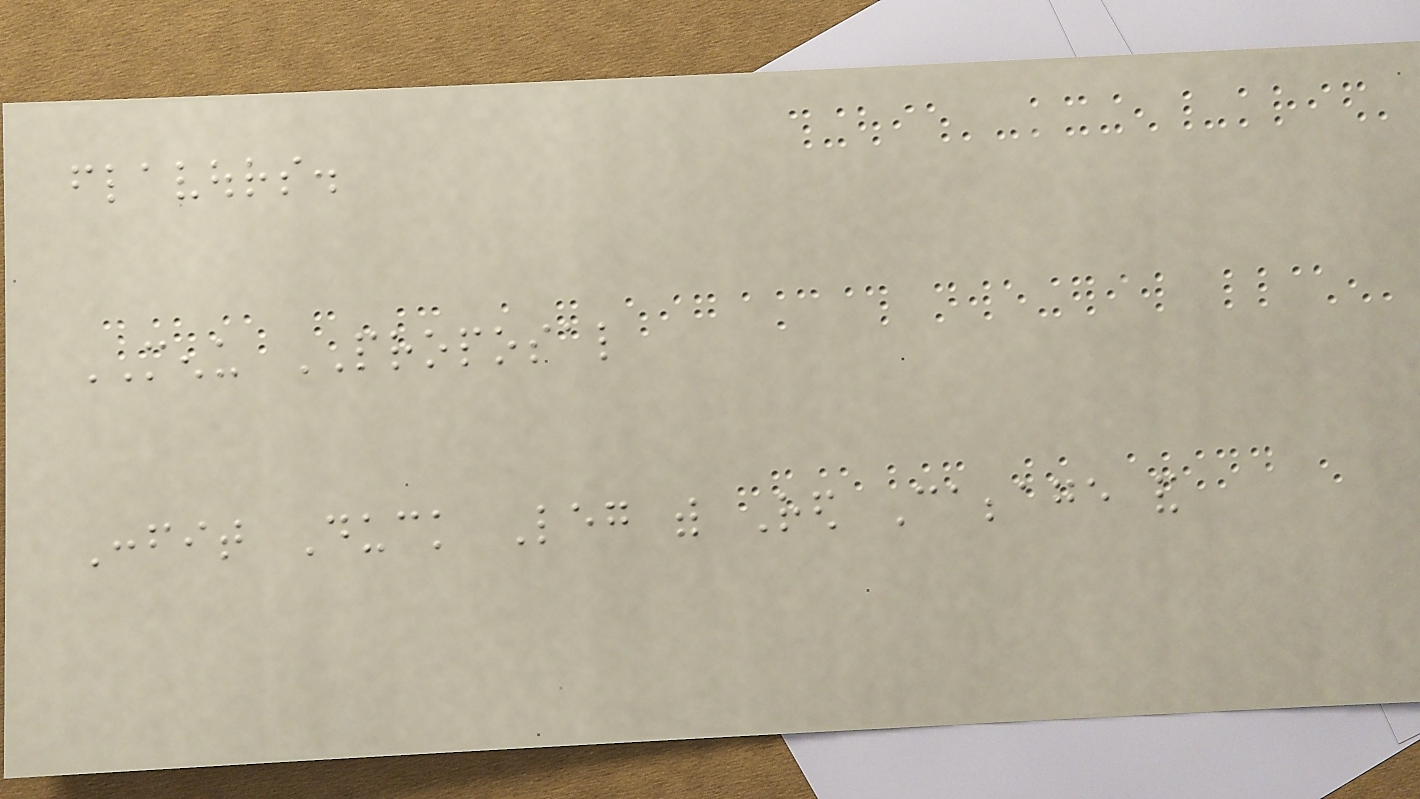flavours.
MENU PROPOSAL
Confit Duck Leg with Red Cabbage and
